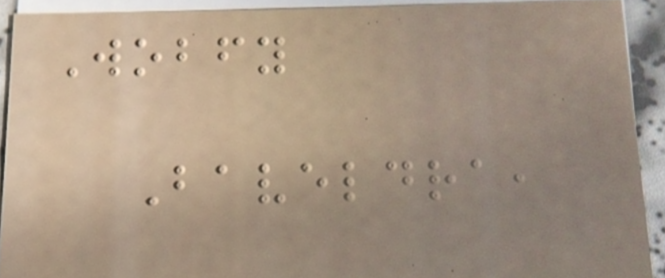Wobfy
Baveldra,
